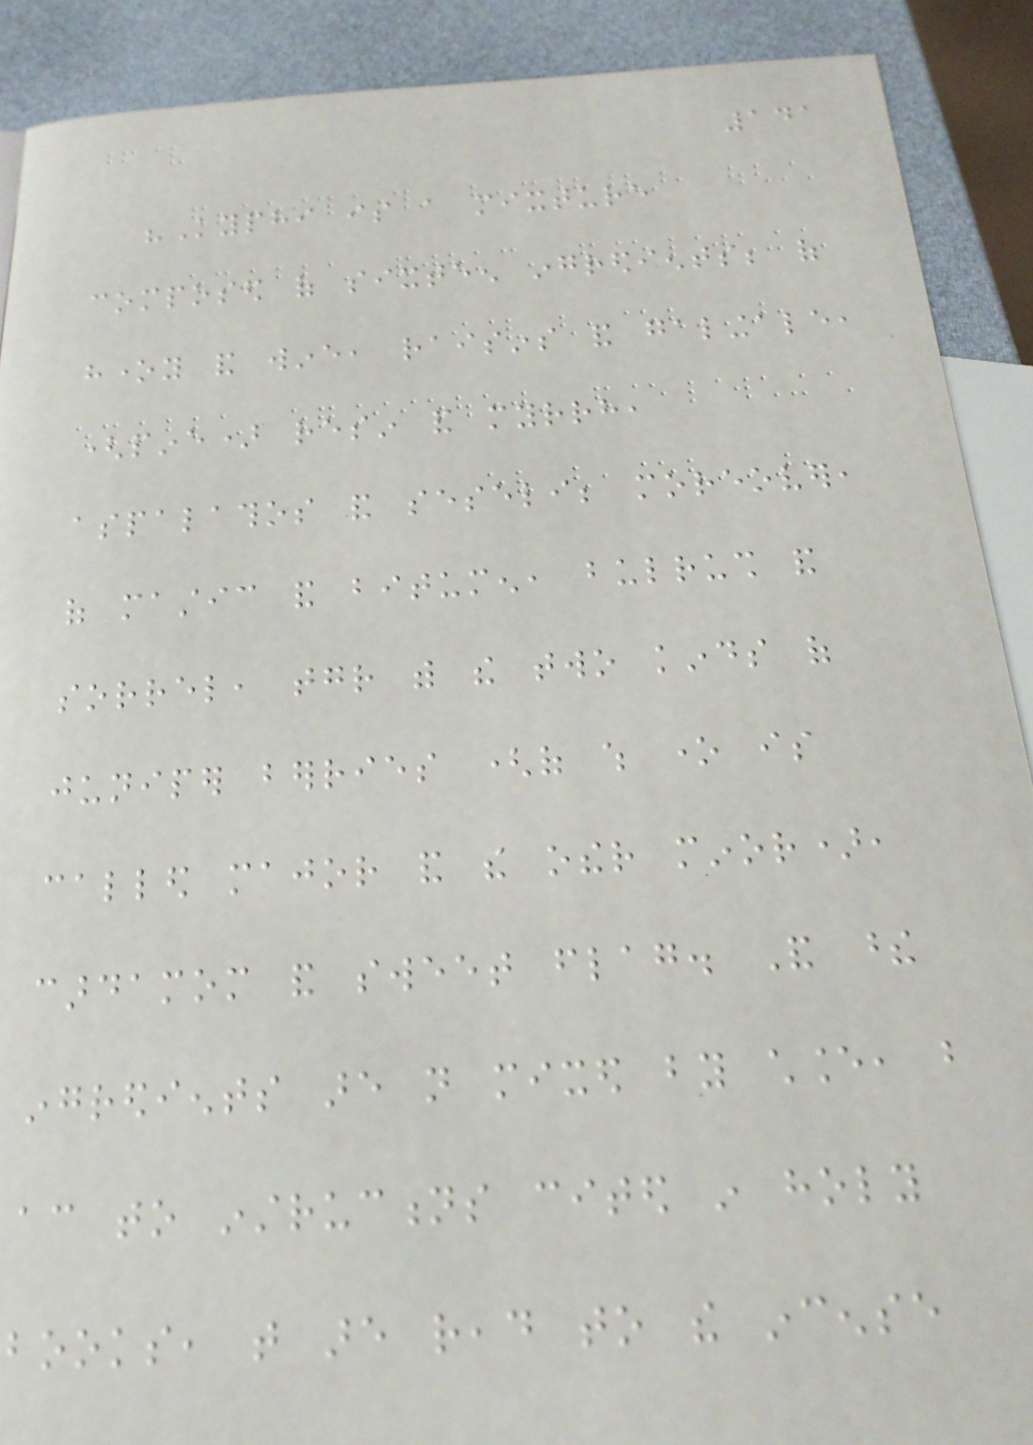141
"Kyphi is a mixture
composed of sixteen ingredients; of
honey and wine, raisins and galingale,
(pine) resin and myrrh,
aspalathos and seseli; moreover,
of mastic and bitumen, bulrush and
sorrel, together with the two kinds of
juniper berries (of which one is
called major and the other minor),
cardamom and sweet flag. And these
ingredients are not mixed by chance, but
according to instructions cited in holy
books, that are read to the incense
